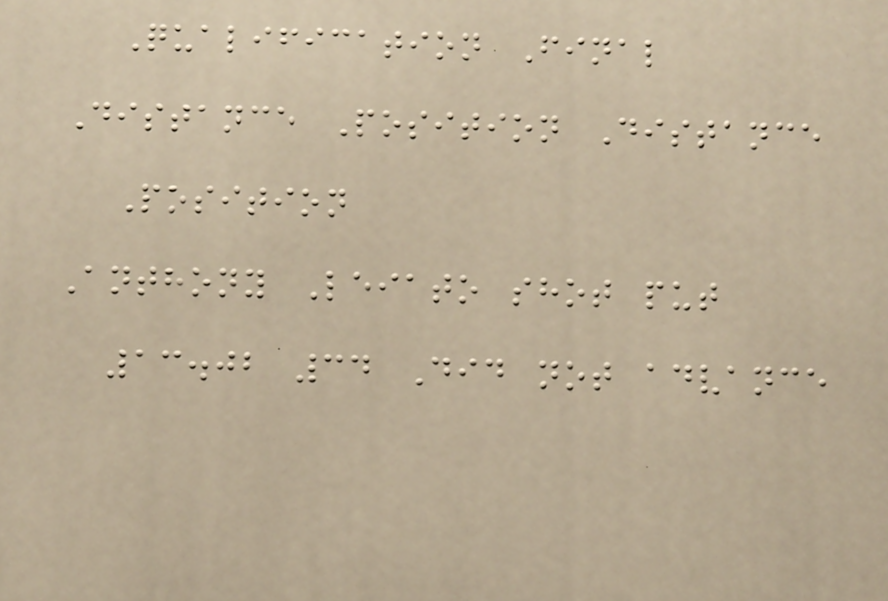Qualification Final
Distance Position Distance
Position
Anthony Leiato shot put
13.02 34 Did not advance
